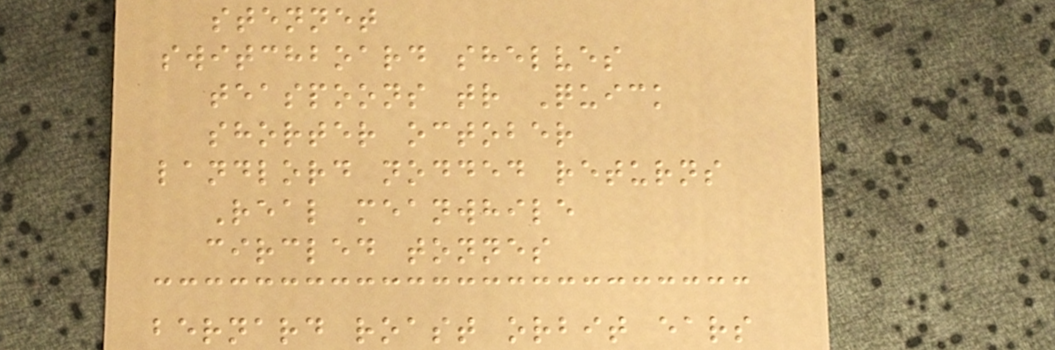stennet
switchboard shelves
teaspoons tr Quick
shorter october
landlord nodded returns
Real meanwhile
circled tonnes
bernard roast orbit ears
